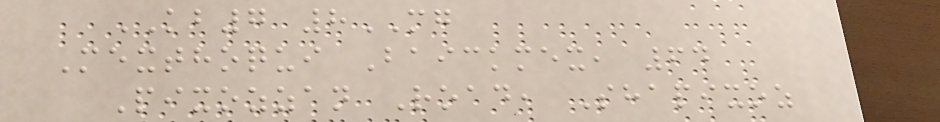KB7 8MG
Mexthoqui Baickmex, 64
Pixozzan Road, Shapixoz
